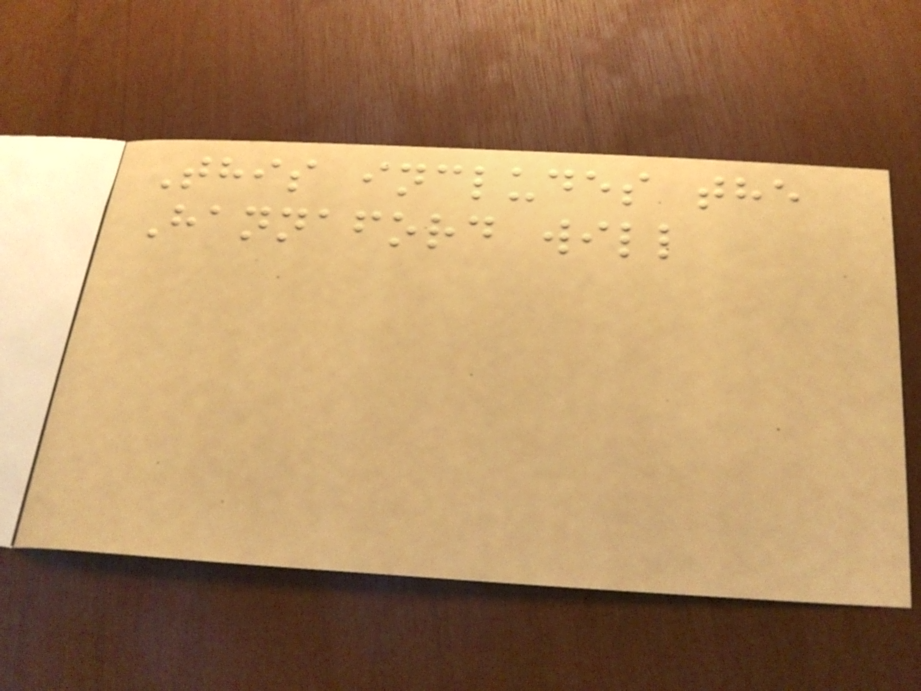This includes the
Hannaford will
